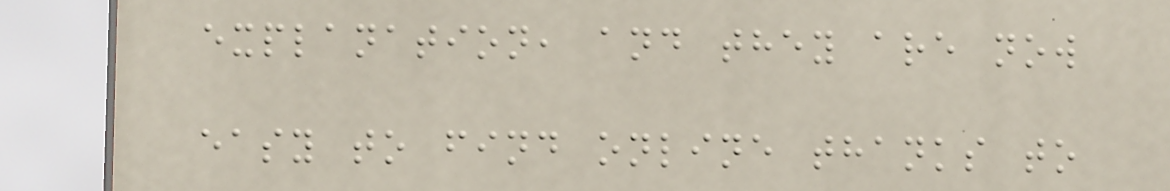explanation, and they are now
easy to find online thanks to
